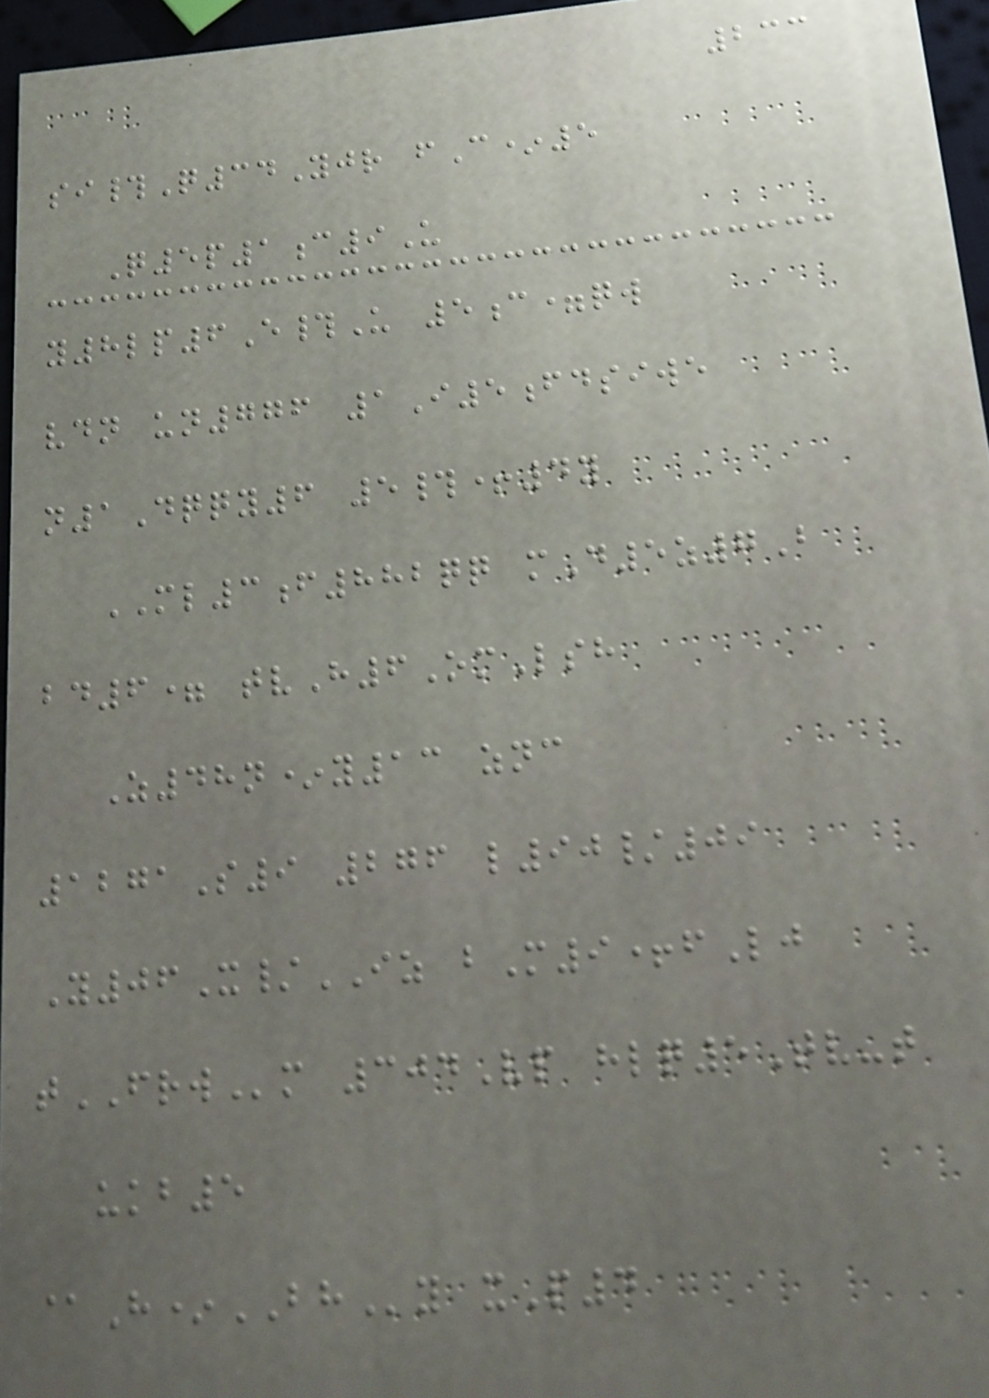233
si#Q34Yjr fC*5
Q5p1c9U
y8lp6E#U 5c=qw
vdn un776 1I5fdsiwe
n1Dqqy6 5#+4y
ML3f882qq mD5z7B
bd6= tvH6OmLsh
Z48n*y13 znc
1271S9 276 l90/09
Y06X/IZ bM9+fLj
tFRWm 304Vp hlq5Tv-t
ukb5
@H*BHy xP4
